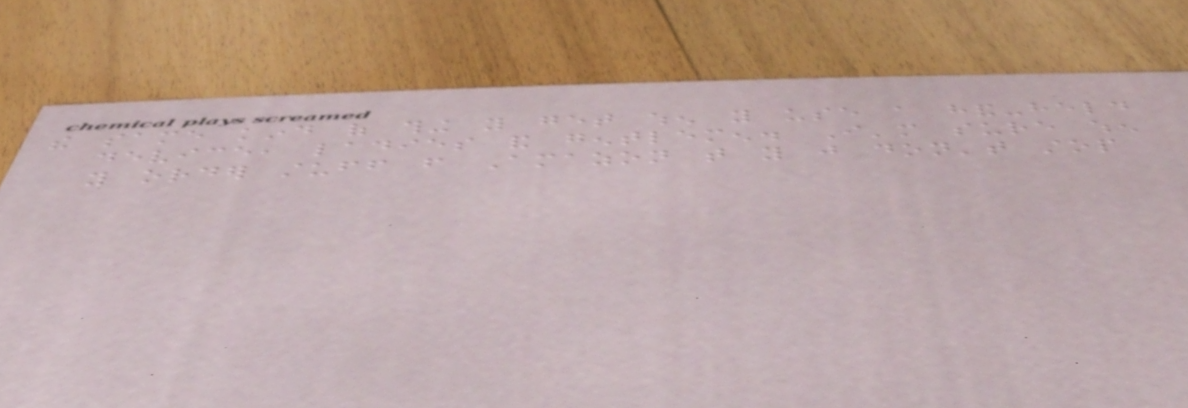the same kind of thing you get when you use a hand-held
device, ladies and gentlemen. I'm sure when
you order stuff from Amazon that you just don't stop
